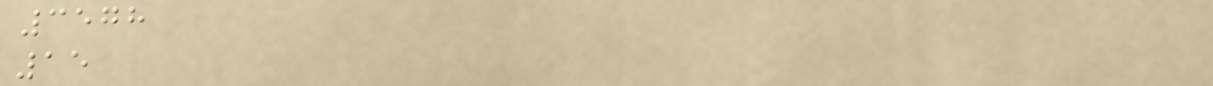3578
15
